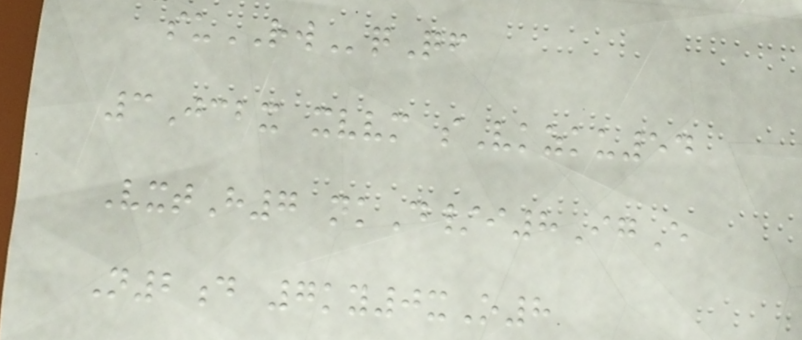suRWqQf
3Jcbx xvvm sVkzku54
VxtH7 nkD/i8IgE
N2d 7ky0xO8
